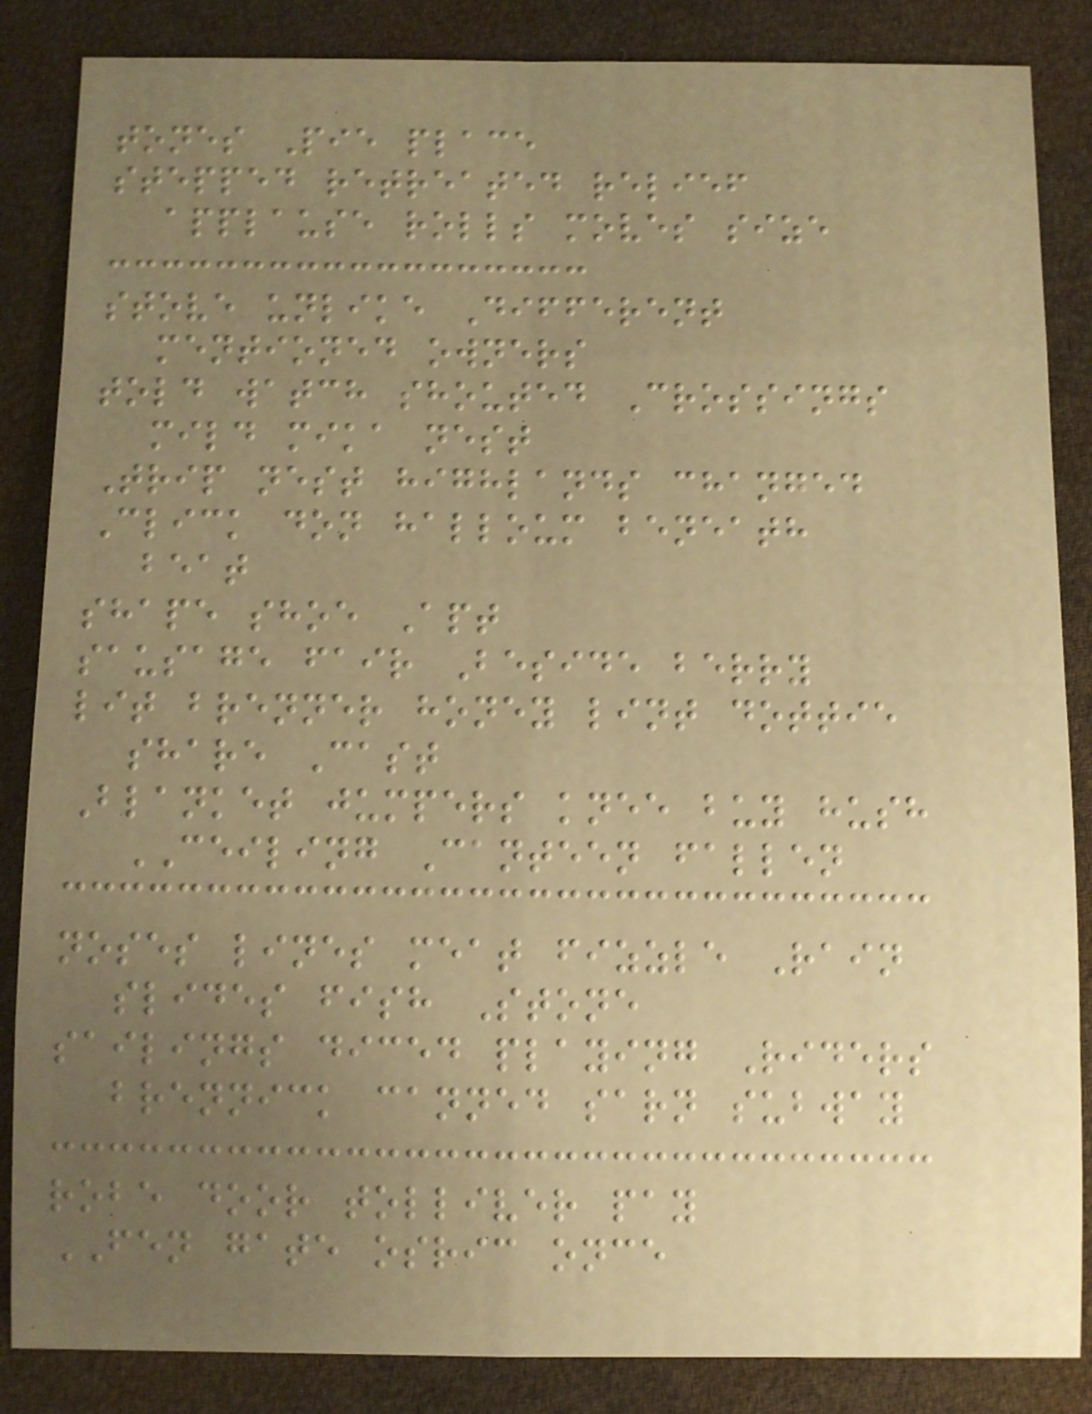tones Pie place
stepped retreated relief
applause rolls moves size
stove unlike Different
mentioned owners
told watch shouted Crossings
mild mika nest
Trip nest highlands changed
Click don halloum beneath
beat
shape shoe Apt
sausage fair Beside berry
lit brenner honey lint dottie
share Cast
Blanket jumpers knee buy hush
CEILING Canteen fallen
noses lines meat fizzle Rain
slides fish Stone
sailings diced playing Riders
brennick canned sarn subway
robe door tolliver pay
FEN gate osric once
